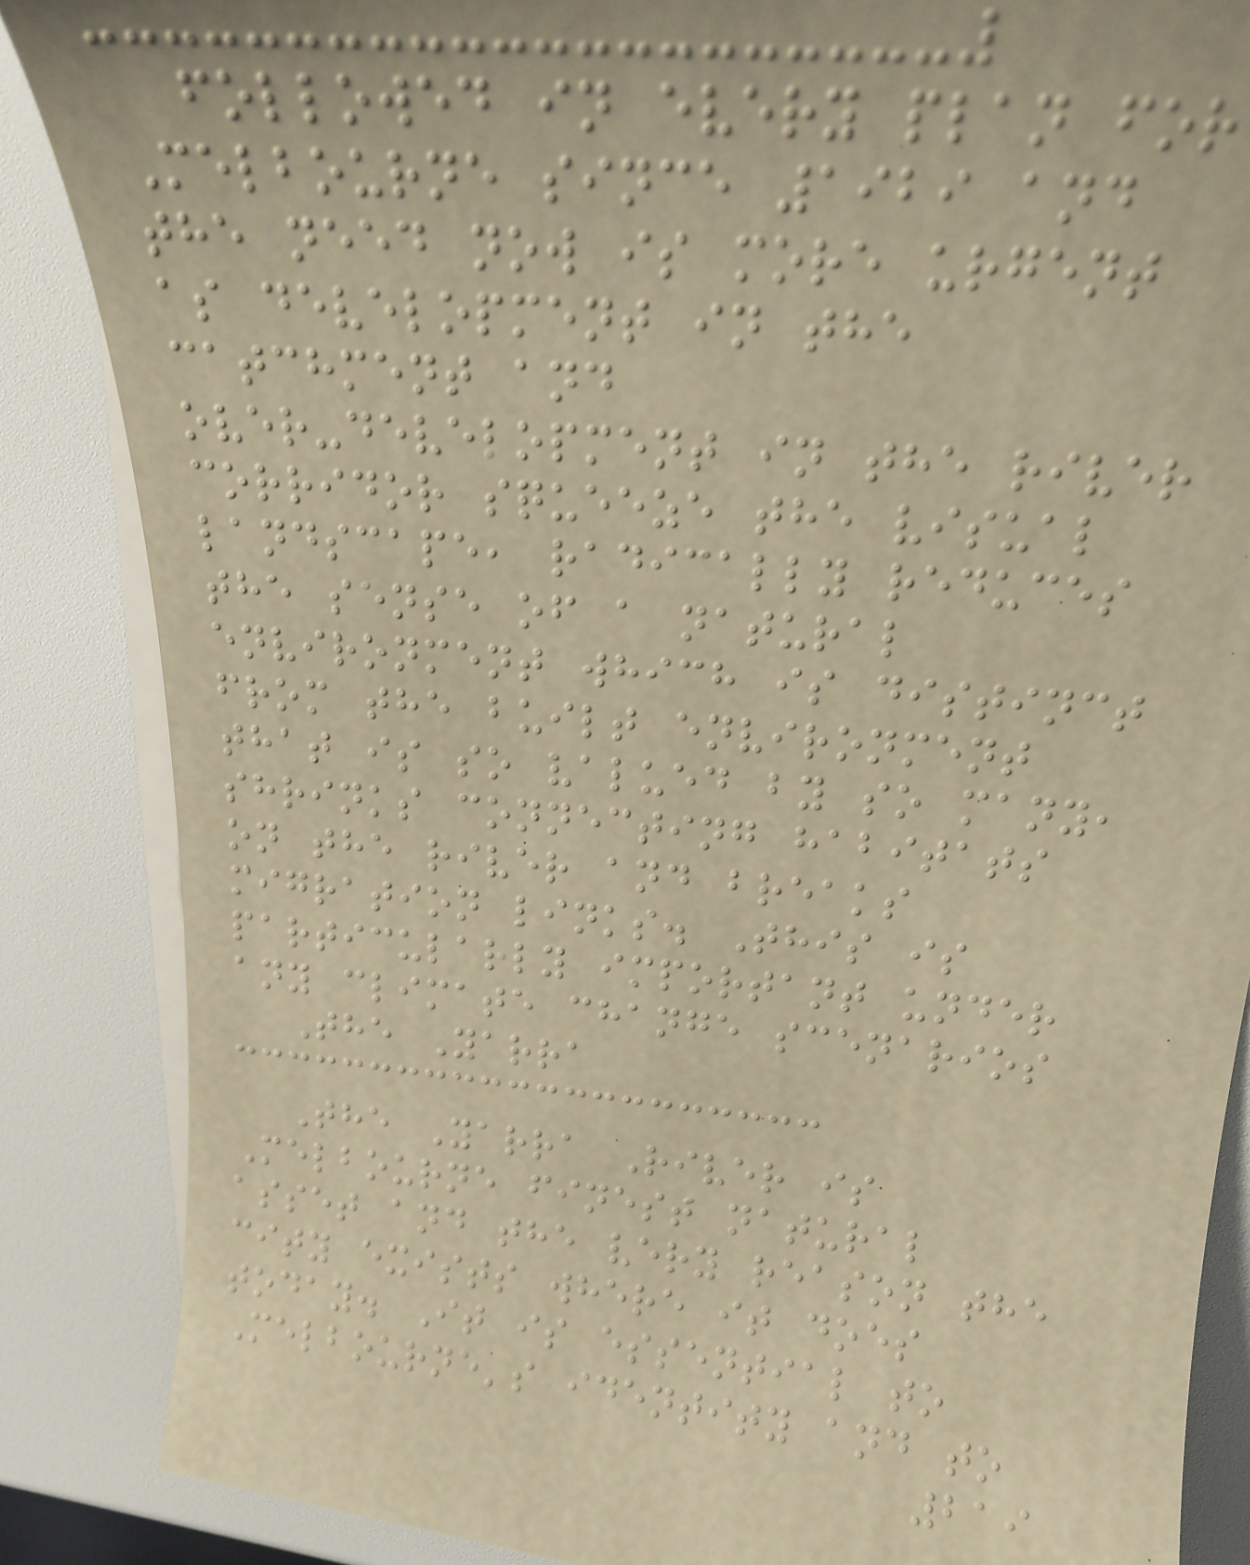followed in every plan for
Melbourne since 1929 and
the need now is more urgent
as development in the
catchment and
over-development in the river
corridor squeeze the visual
landscape, radically reduces
the sense of a natural
environment which is distinct
from the built environment
that is so valued by so many,
shrinks connecting habitats
on the river and breaks
migration links. This is
particularly important under
any climate change scenarios
The Yarra
The Yarra River is
Melbourne finest natural
asset and the very reason the
city exists where it does
today. It is essential to
Melbourne's identity and to
219
